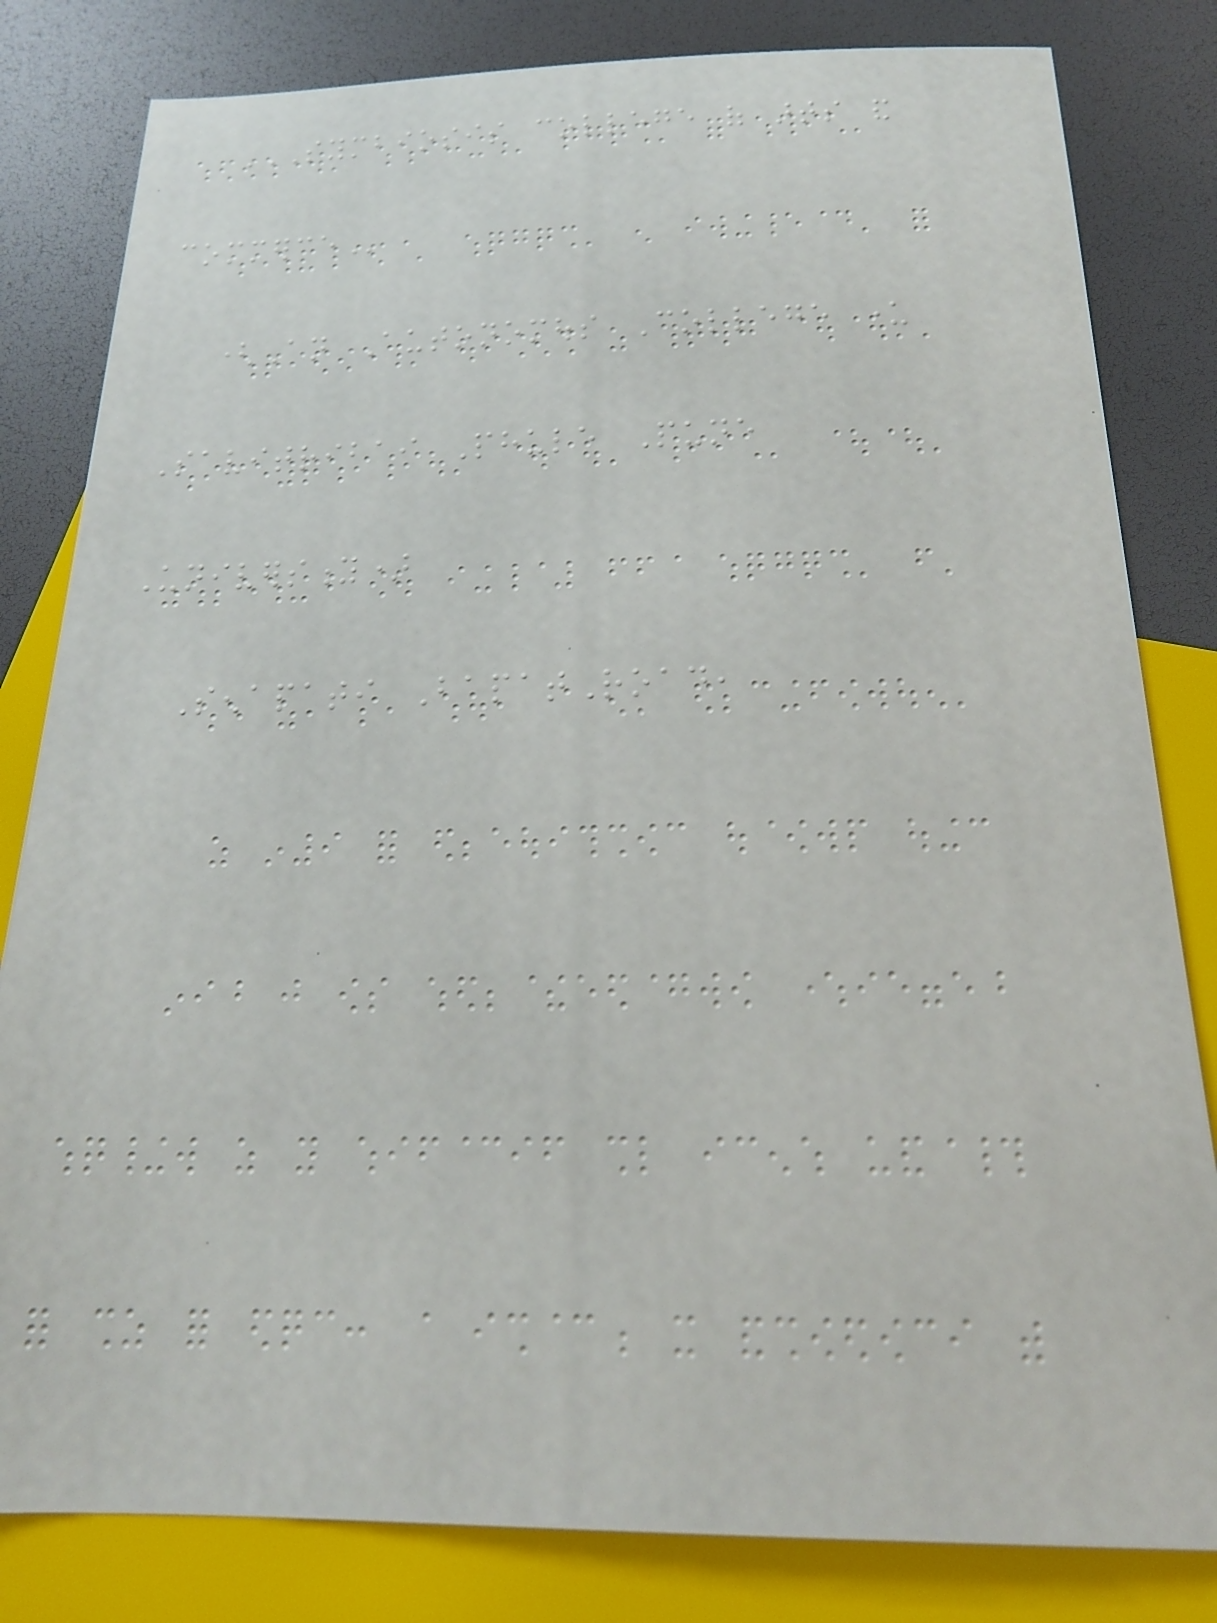SYMBIOSIS COLLEGE OF ARTS AND
COMMERCE
(An Autonomous College under
Savitribai Phule Pune
University)
Senapati BapatRoad,
